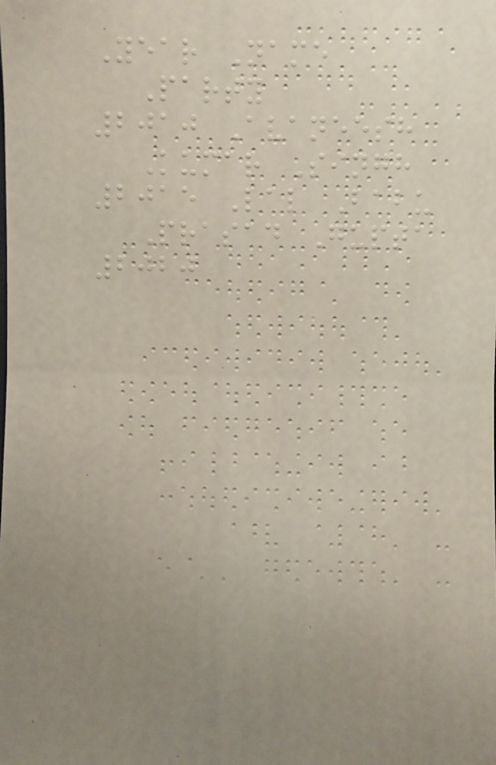Year Name
Party
2010 Avaneesh
Kumar Singh
2015 Lal Babu
Prasad Gupta
2020
